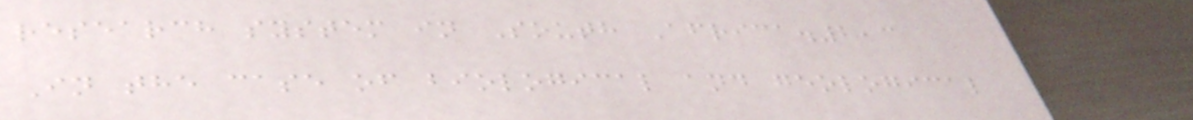research system in South Africa.2,3
In the case of biological and geological
